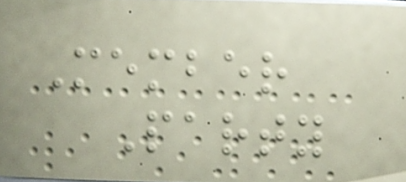Member
Party
